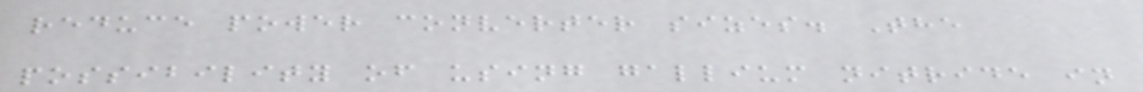reduce power converter sizes. The
possibility of using gallium nitride in
